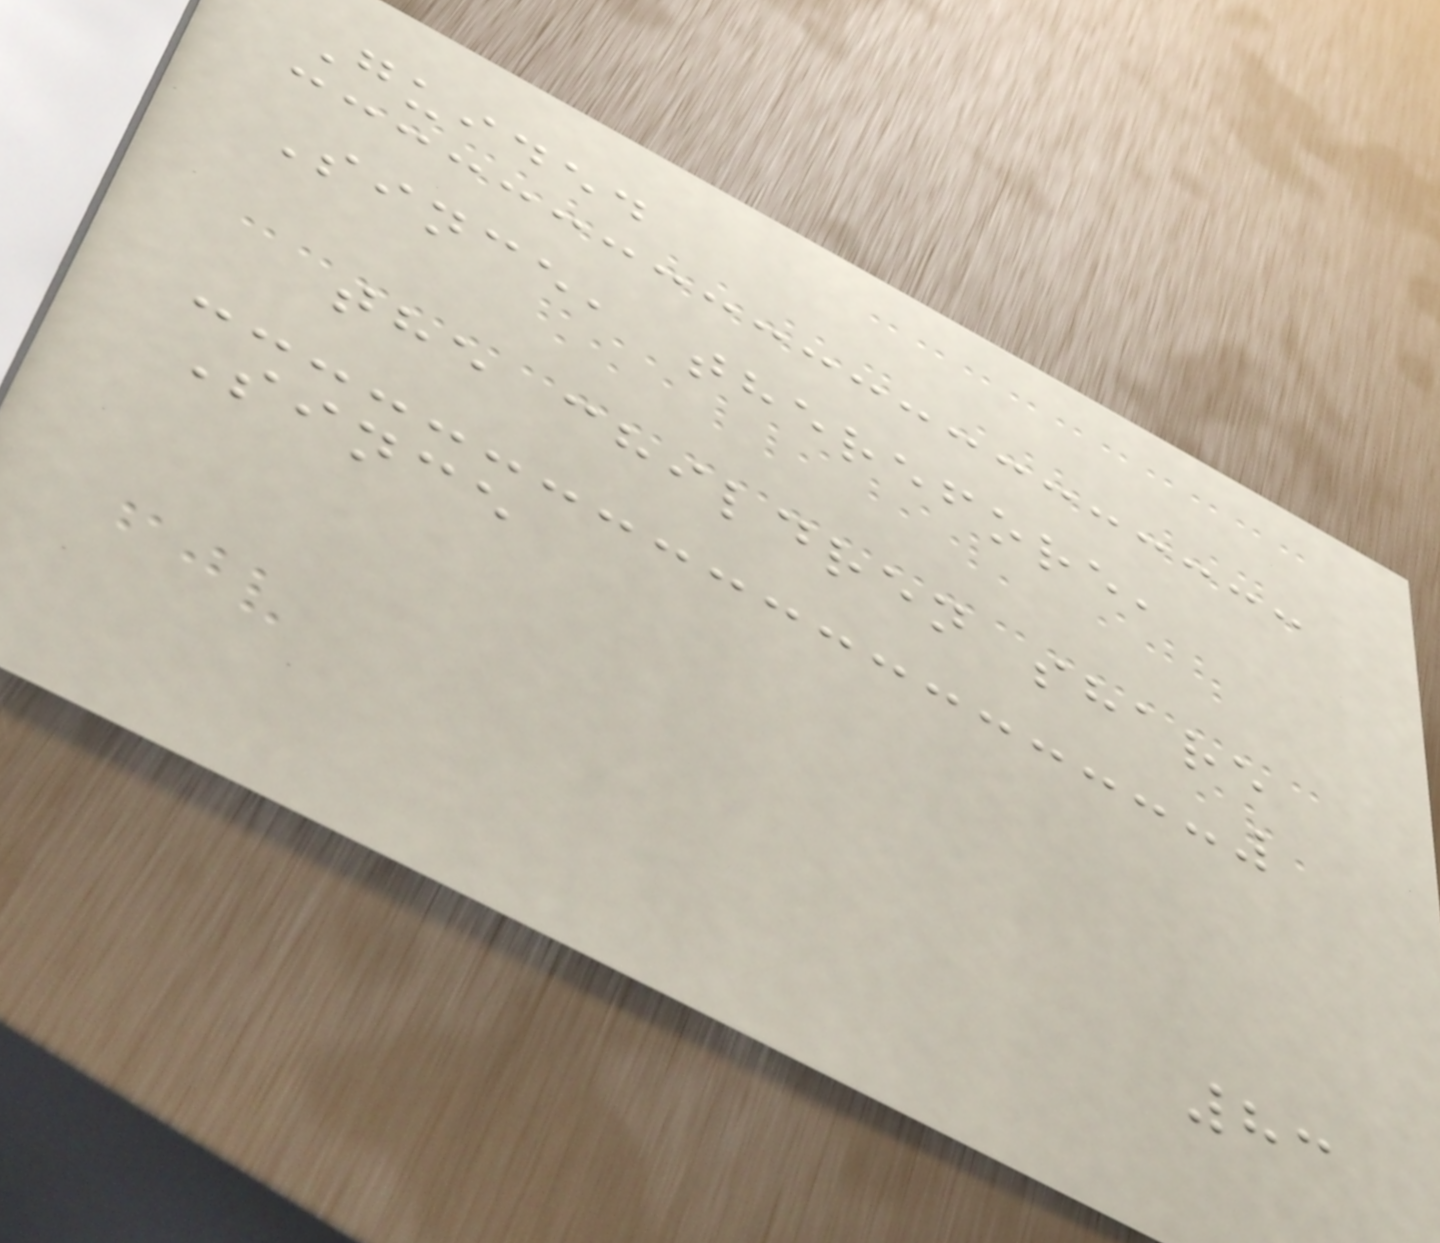Guided
Since, therefore,
the children share
Since
83
